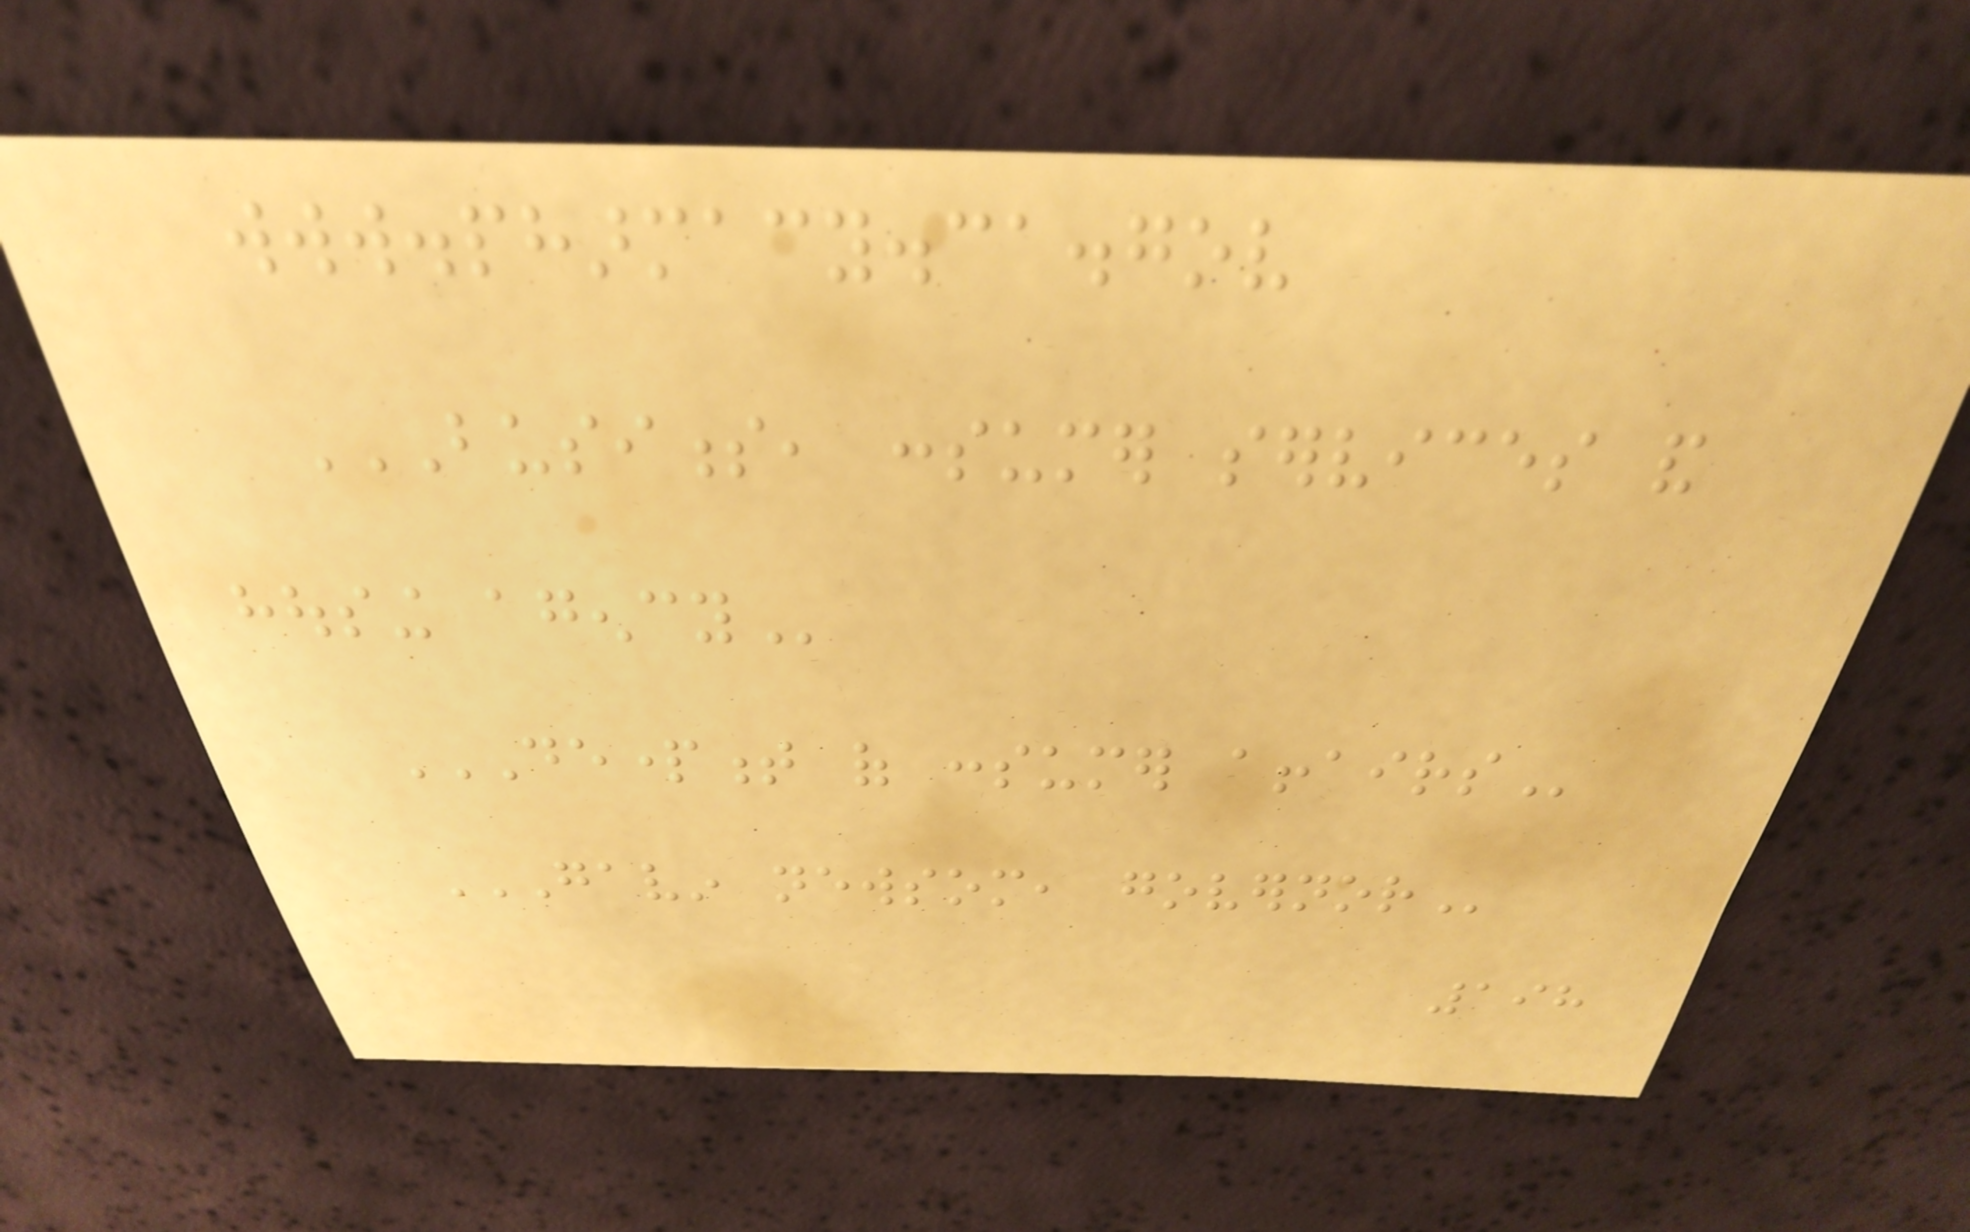www.pharmacy.ca.gov
BUSINESS, CONSUMER SERVICES AND
HOUSING AGENCY
DEPARTMENT OF CONSUMER AFFAIRS
GAVIN NEWSOM, GOVERNOR
198
